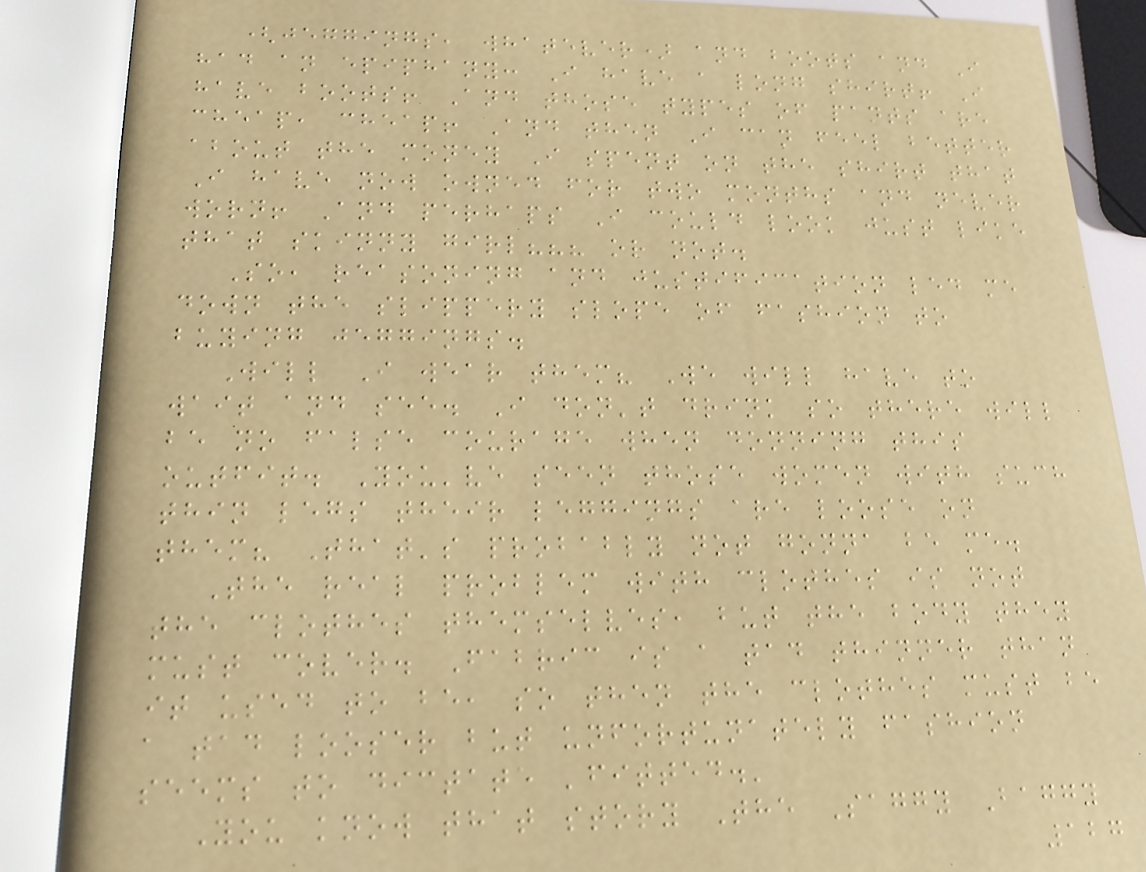(jeggings, whatever) and boots and I
had an epiphany: I have a long shirt! I
have boots! And those types of pants are
cheap, cheap! And then I can feel better
about the money I spent on the shirt that
I have now owned for two months and never
worn! And perhaps I could look just like
that skinny girl??? or not.
So, reasoning and justification led me
down the slippery slope of fashion to
buying jeggings.
Will I wear them? We will have to
wait and see. I don't drink so there will
be no false courage when donning this
outfit. You've seen those women with such
thin legs their leggings are loose on
them? That's probably not gonna be me.
The real problem with clothes is not
the clothes themselves, but the body they
must cover. Fabric is a tad thinner than
it used to be, so then the clothes must be
a tad looser but unfortunately fashion
seems to dictate 'fitted.'
You know that story The Saggy Baggy
127
